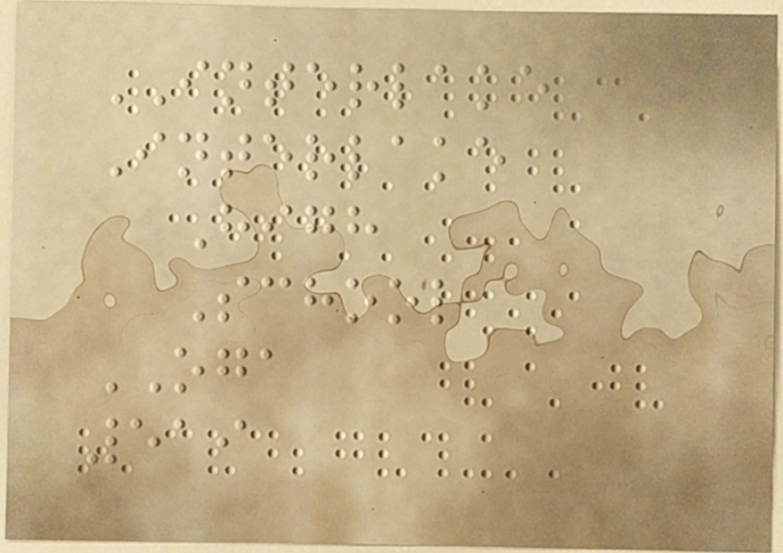INTERLAKE
Interlake
High
School
OGA
519
